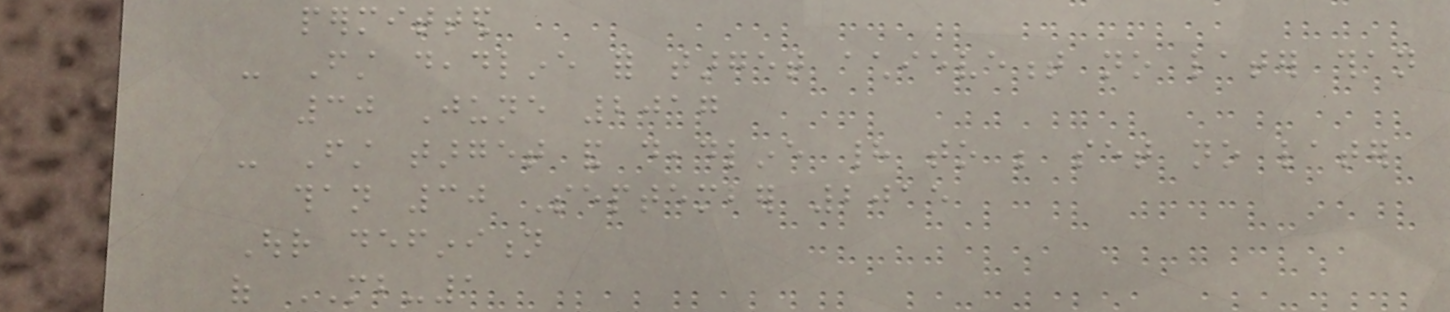permitted
- First deadline for target achievement no later than
30 June 2017
- First target and deadline had to be set no later
than 30 September 2015
Our definition
of MB-1
